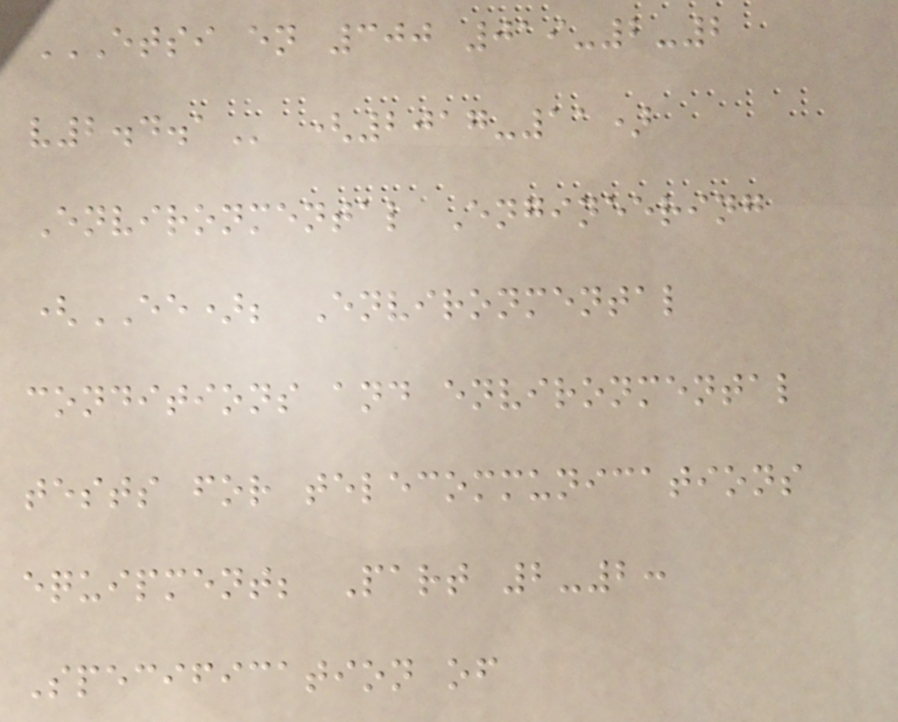ETSI EN 300 019-2-2
V2.4.1 (2017-11)
Environmental Engineering
(EE); Environmental
conditions and environmental
tests for telecommunications
equipment; Part 2-2:
Specification of
